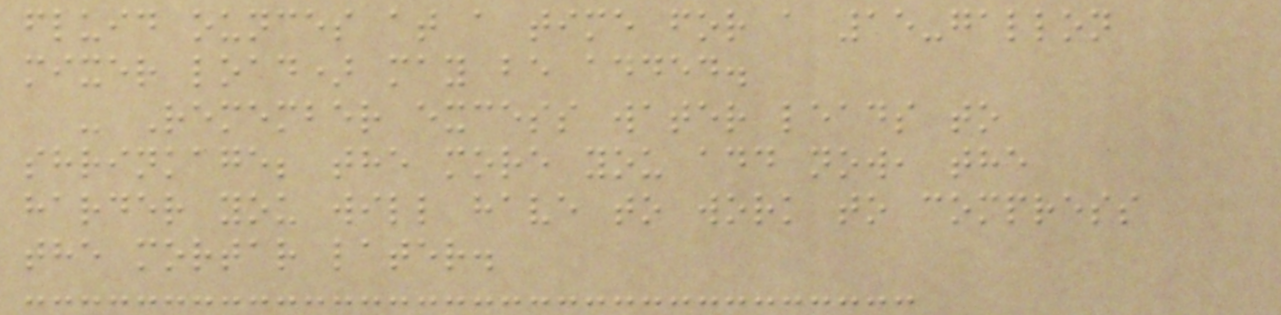fluid ounces at a time for a 15-gallon
mixer load) may be added.
- Remember excess water leads to
shrinkage; the more you add now, the
harder you will have to work to compress
the mortar later.
